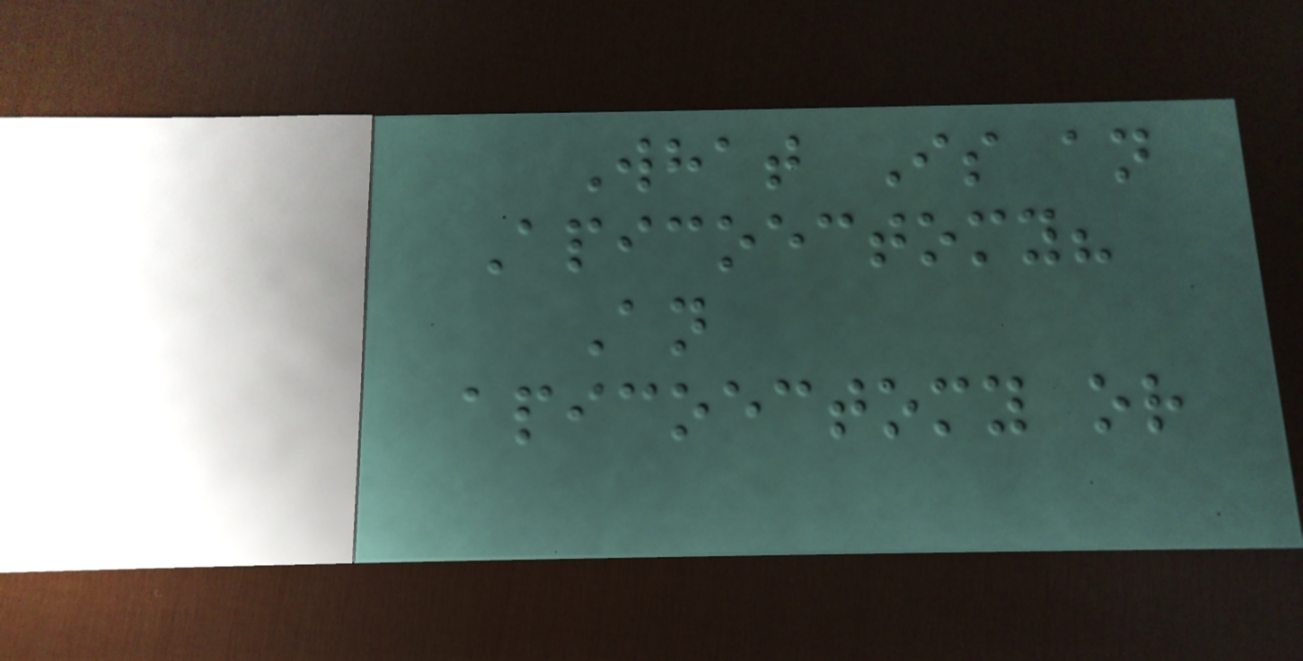What Is an
Apicoectomy?
An
apicoectomy or
